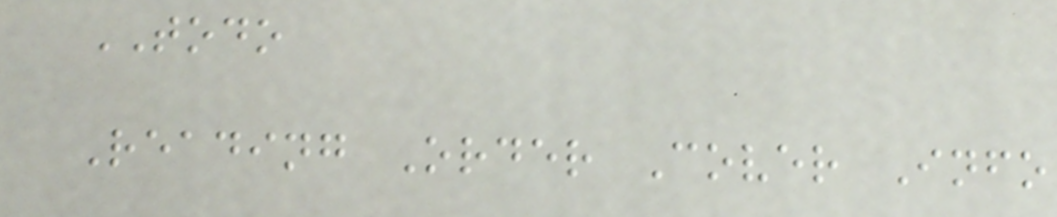TODO
Reading Order Cover Info
